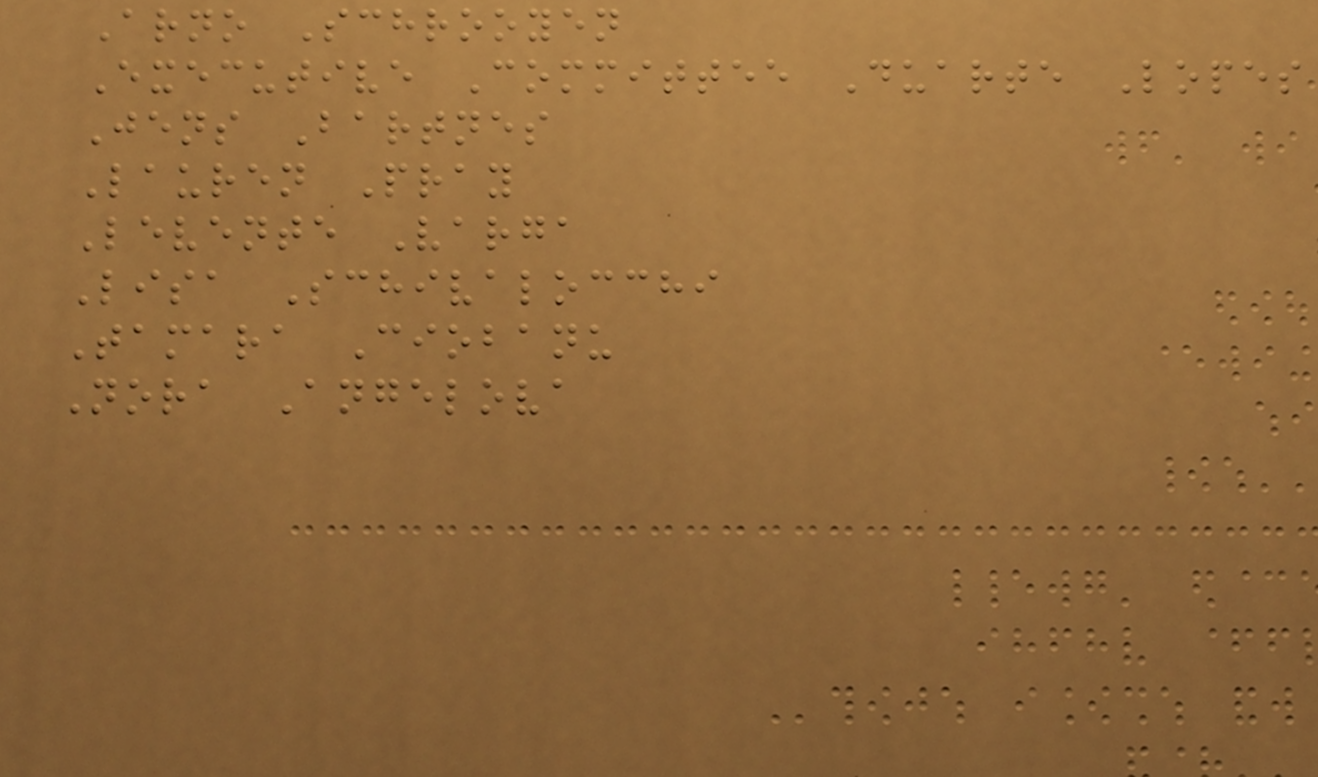Arno Schrooyen
Executive Committee Duarte Lopes
Jens Bartnes
Lauren Pray
Levente Varga
Lisa Schivalocchi
Tamara Ciobanu
Nora Angelova
